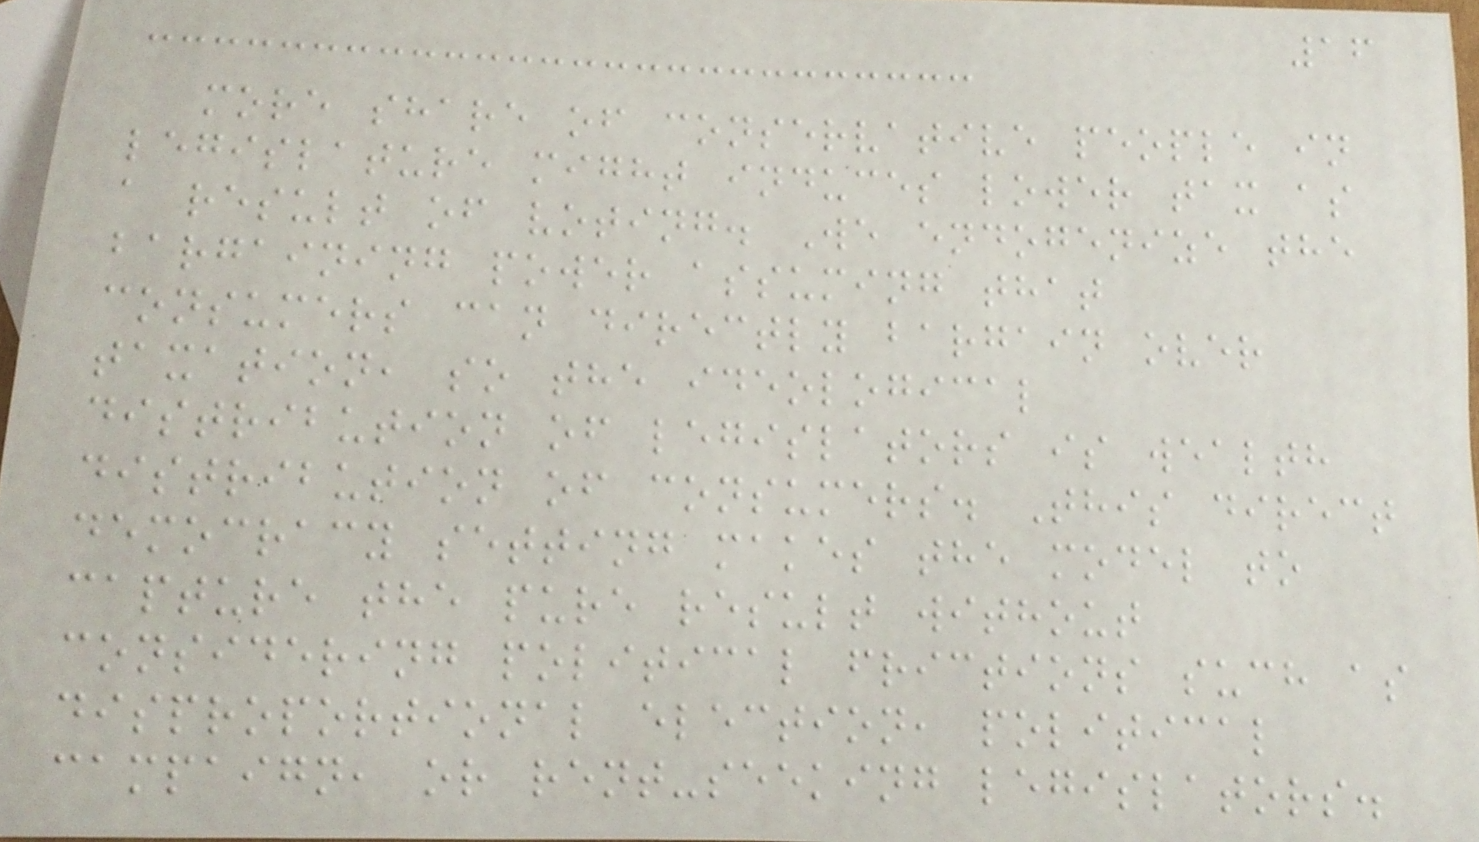16
more share of conservative people in
legislature might induces lower tax as
a result of voting. We endogenize the
bargaining power assuming that
consumers can directly bargain over
taxation, so the ideological
distribution of legislators is wealth
distribution of consumers. This direct
democracy setting makes the model to
capture the pure result without
considering political frictions such as
disproportional election, political
campaign, or rent-seeking legislators.
